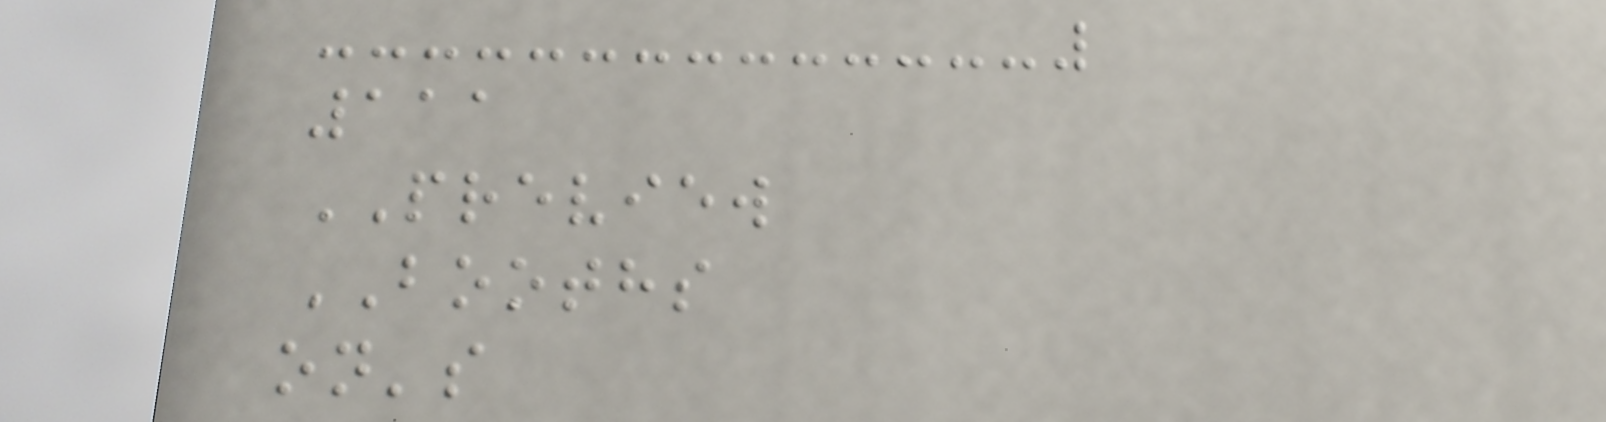111
PREVIEW
BOOTHS
on's
